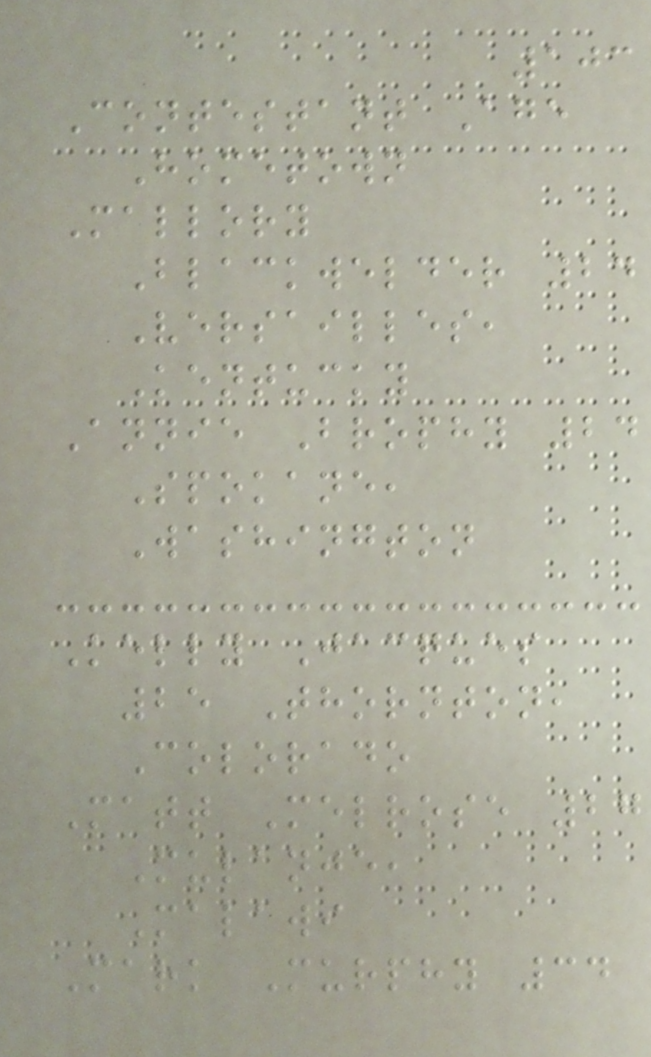103
Contestant Age
Hometown
Mallory
Blackwelder 24
Versailles,
Kentucky
Annie Brophy 24
Spokane,
Washington
Kelly Jacques
25 Thornton,
Colorado
Matt Melrose 27
Mulanje,
Malawi
Mark Murphy 34
